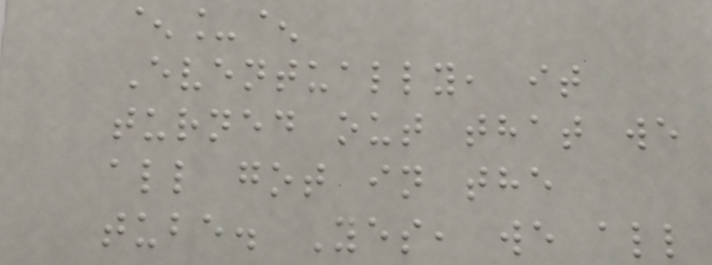^_^
Eventually, it
turned out that we
all got in the
tube. Yes, we all
